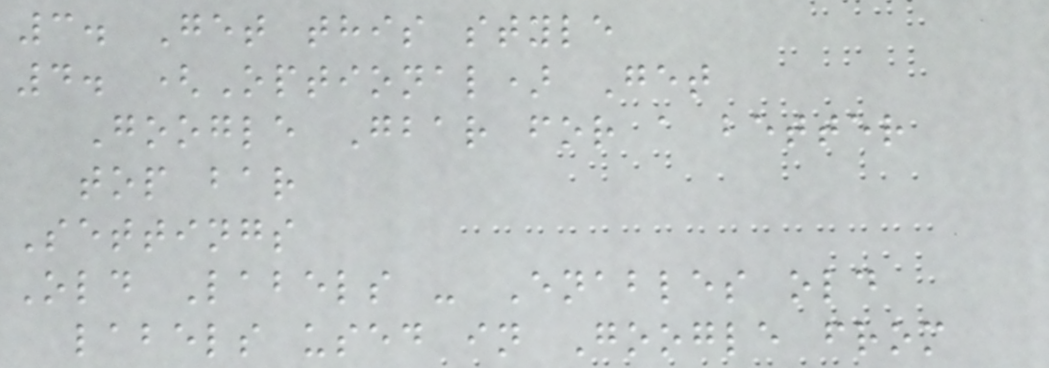3. Get this style
4. (Optional) Get
Google Gbar for a better
top bar
Settings
Old Labels - Enables old
labels used in Google from
